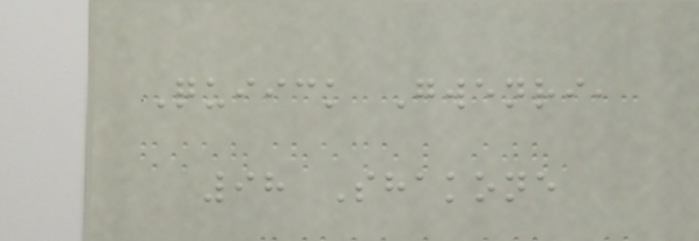Quiick Gwenri,
98 Shakone
